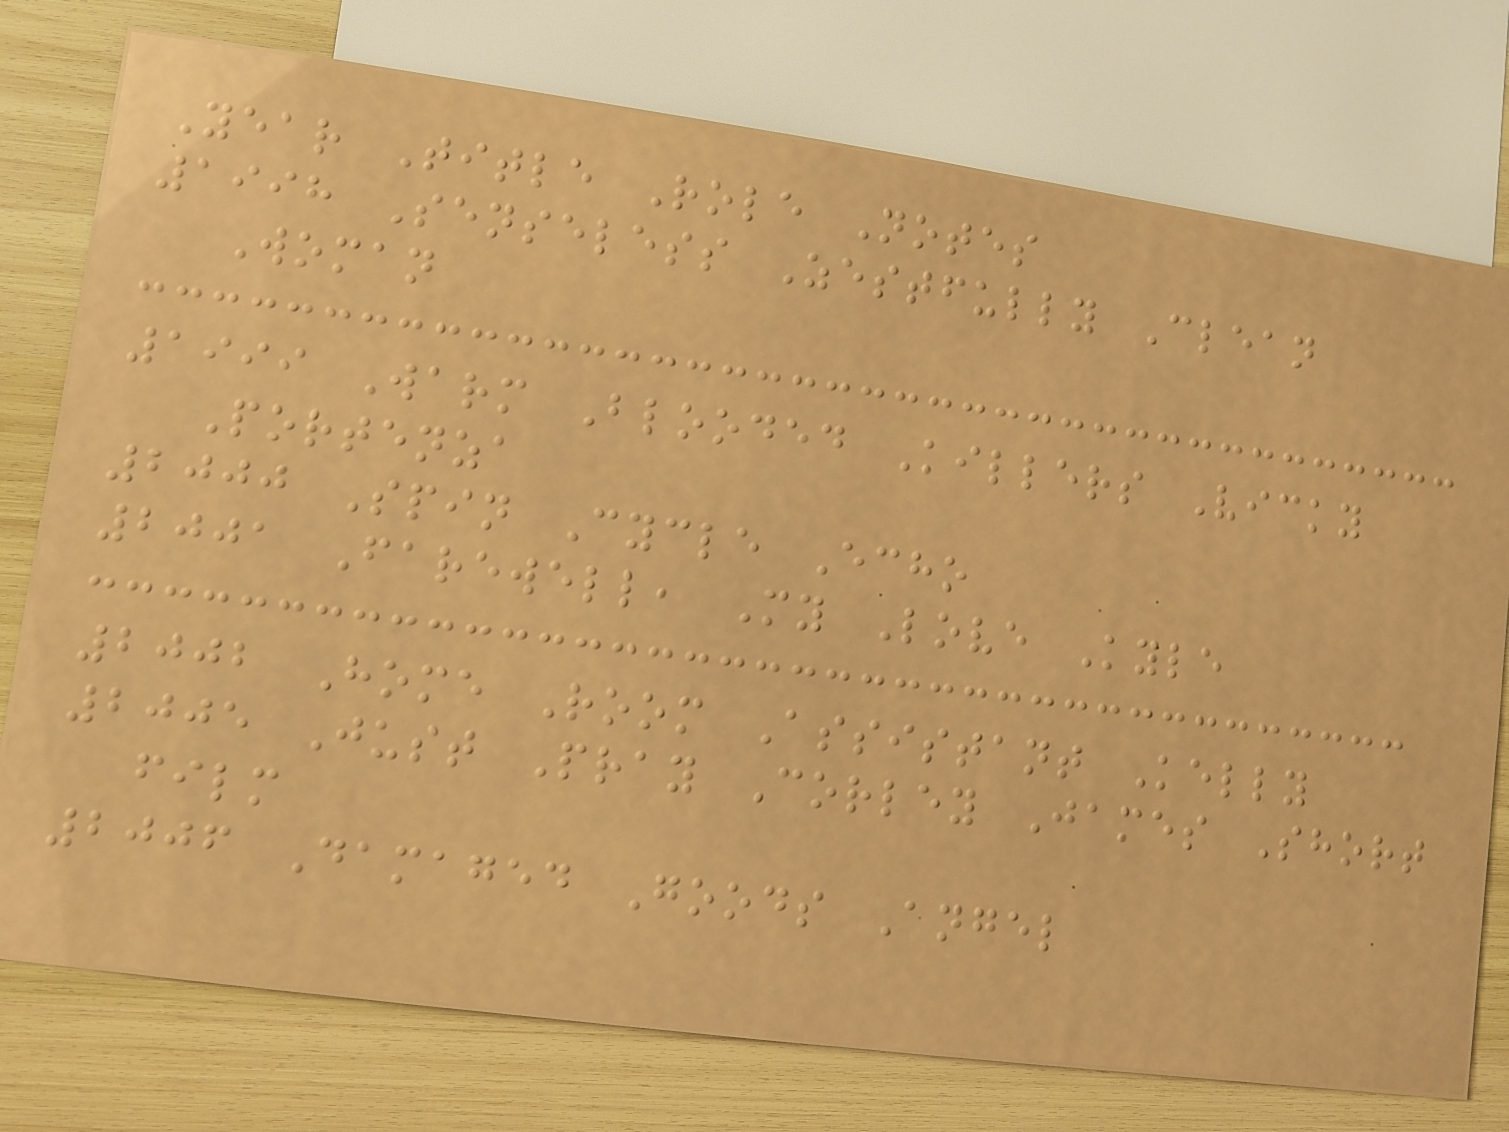Year Title Role Notes
1998 Senseless Zestfully Clean
Woman
1999 Warm Blooded Killers Vicky
Portenza
2000 Spin Cycle Echo
2001 Farewell, My Love Kyle
2002 Home Room Assistant Kelly
2005 Just Pray Corley James Short
film
2006 Damaged Goods Angel
